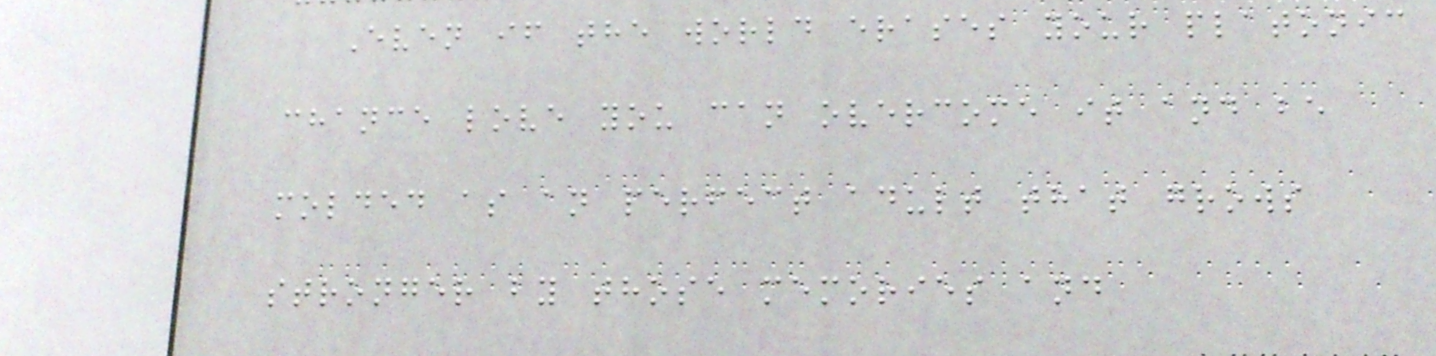Even if the world erases your platonic
chance love you can overcome it and be
molded as an perfect adult that grows
stronger by those memories and
